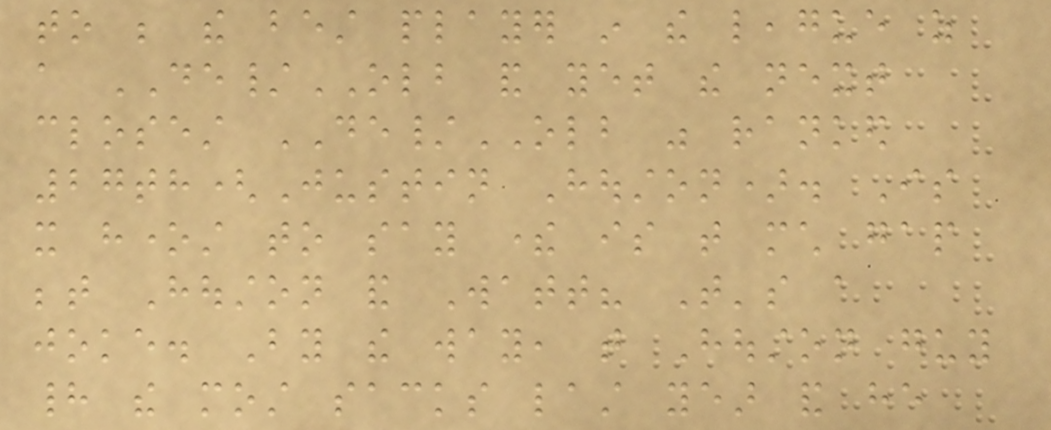to be the best player in the league as
a DE/OLB and yet the next
closest DE/OLB was ranked
27th(Justin Houston). Is
it honest to say there is that much gap
between Houston and Watt? That's a
joke. By the way, that Houston guy
had the most sacks last year and he
